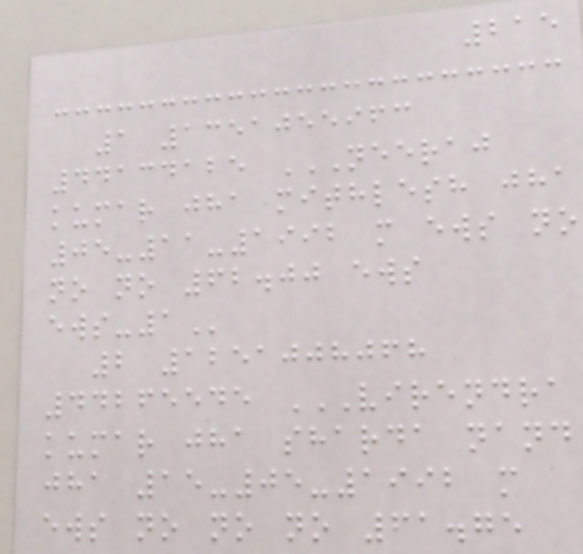215
1 1351055963
44134125 NEERAJ
KUMAR JHA MITHLESH JHA
05-11-1992 M EWS NO
NO NO 62.00 EWS
EWS-1
2 1251008068
44265545 VIRENDRA
KUMAR JHA SHARDA NAND
JHA 15-05-1992 M
EWS NO NO NO 61.75
